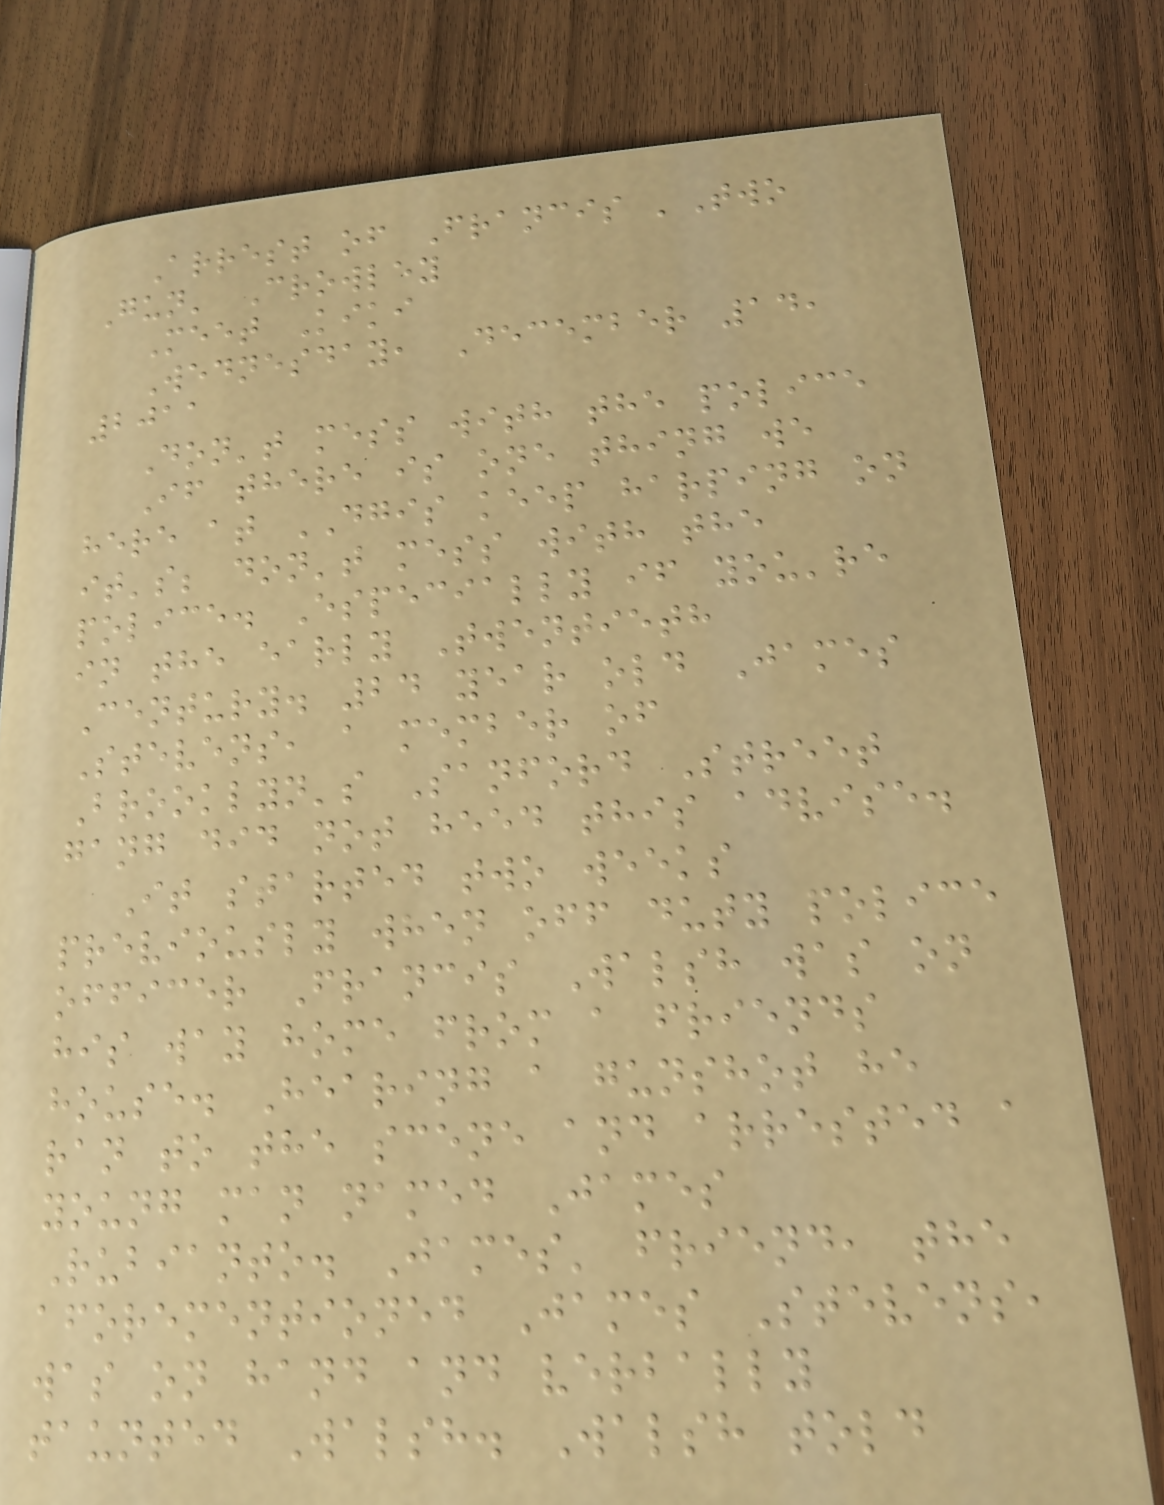Arrest of Francis 'Two
Gun' Crowley
Meet Kiki
Wednesday, December 14,
2011
Don't mess with the police
If there is one thing we
here at DGIS keep harping on
it's; don't mess with the
police. Especially if you're
in the early Twentieth
Century. 24 year old James
Stevens, a member of
Brooklyn's Sanford Street
gang did not heed this advise.
It started two weeks
previously when off duty police
officer Francis Walsh was on
his way home from a friends
house. Hearing a gunshot he
ran to the scene and arrested a
young man named James
Rubianto. James' friend, the
aforementioned James Stevens,
was on hand and verbally
taunted Walsh. Walsh told
